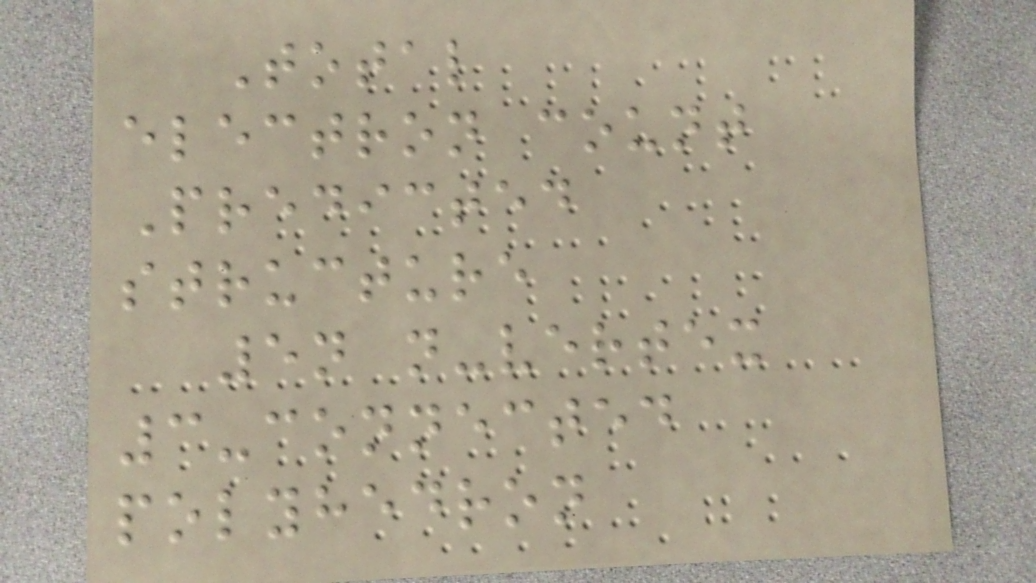Total
electron count
Predicted
structure
5n n-vertex
3-connected
polyhedron
